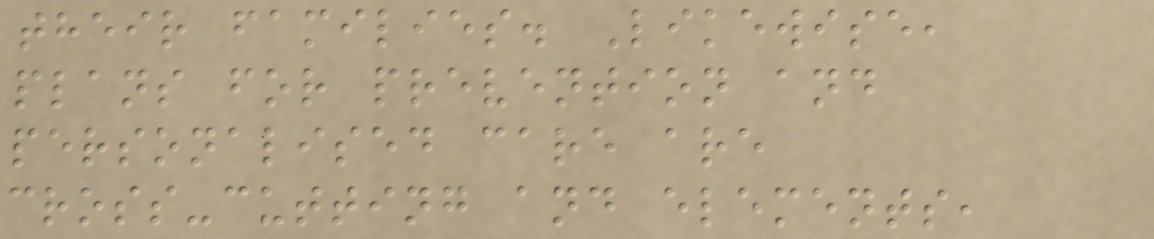their families. Likewise,
plans for prevention and
personalised care are
cross-cutting and elements,
